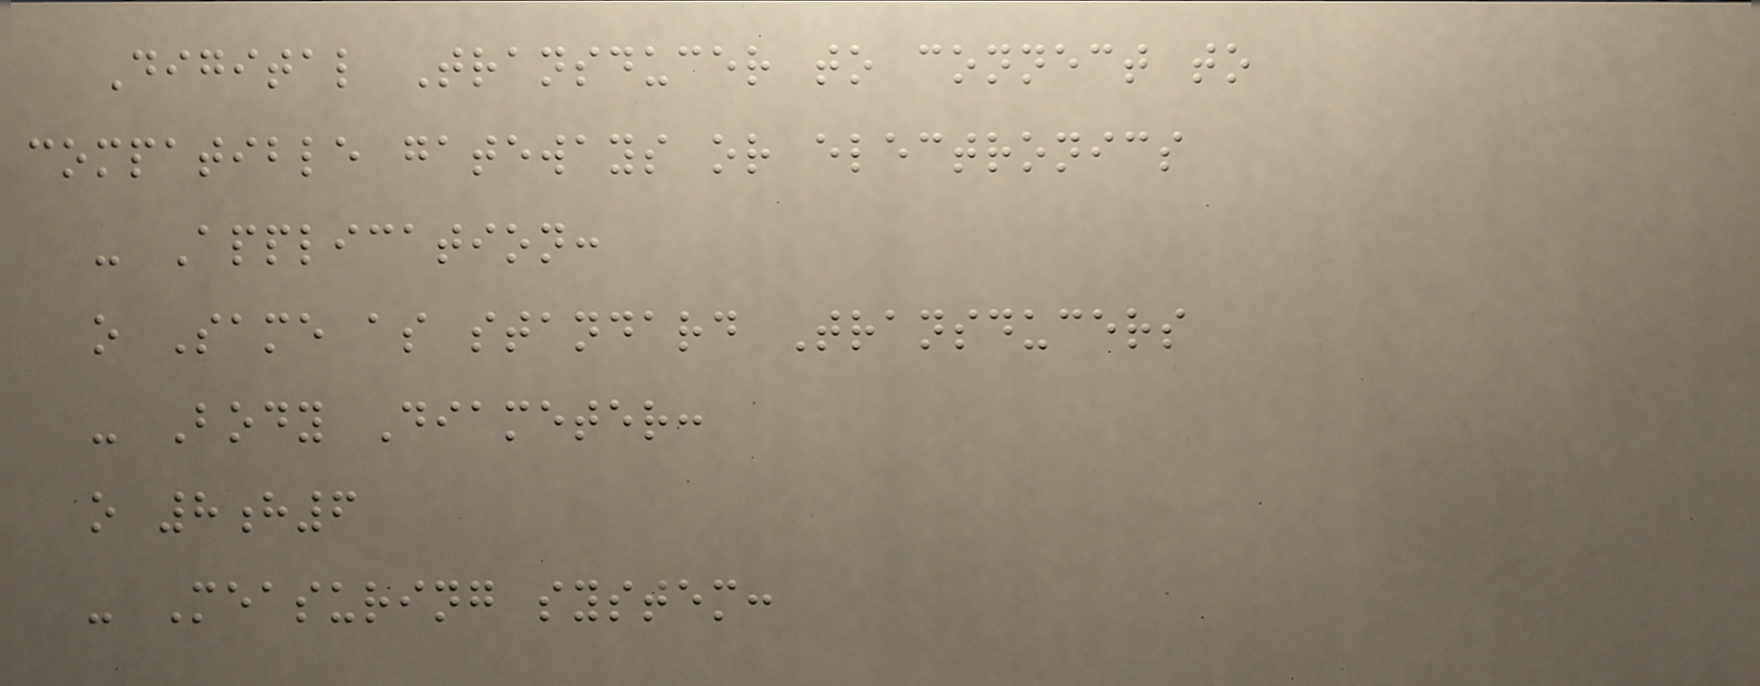Digital Transducer to connect to
compatible gateways or electronics
- Application:
o Same as standard Transducers
- Body Diameter:
o 8h6
- Measuring system:
